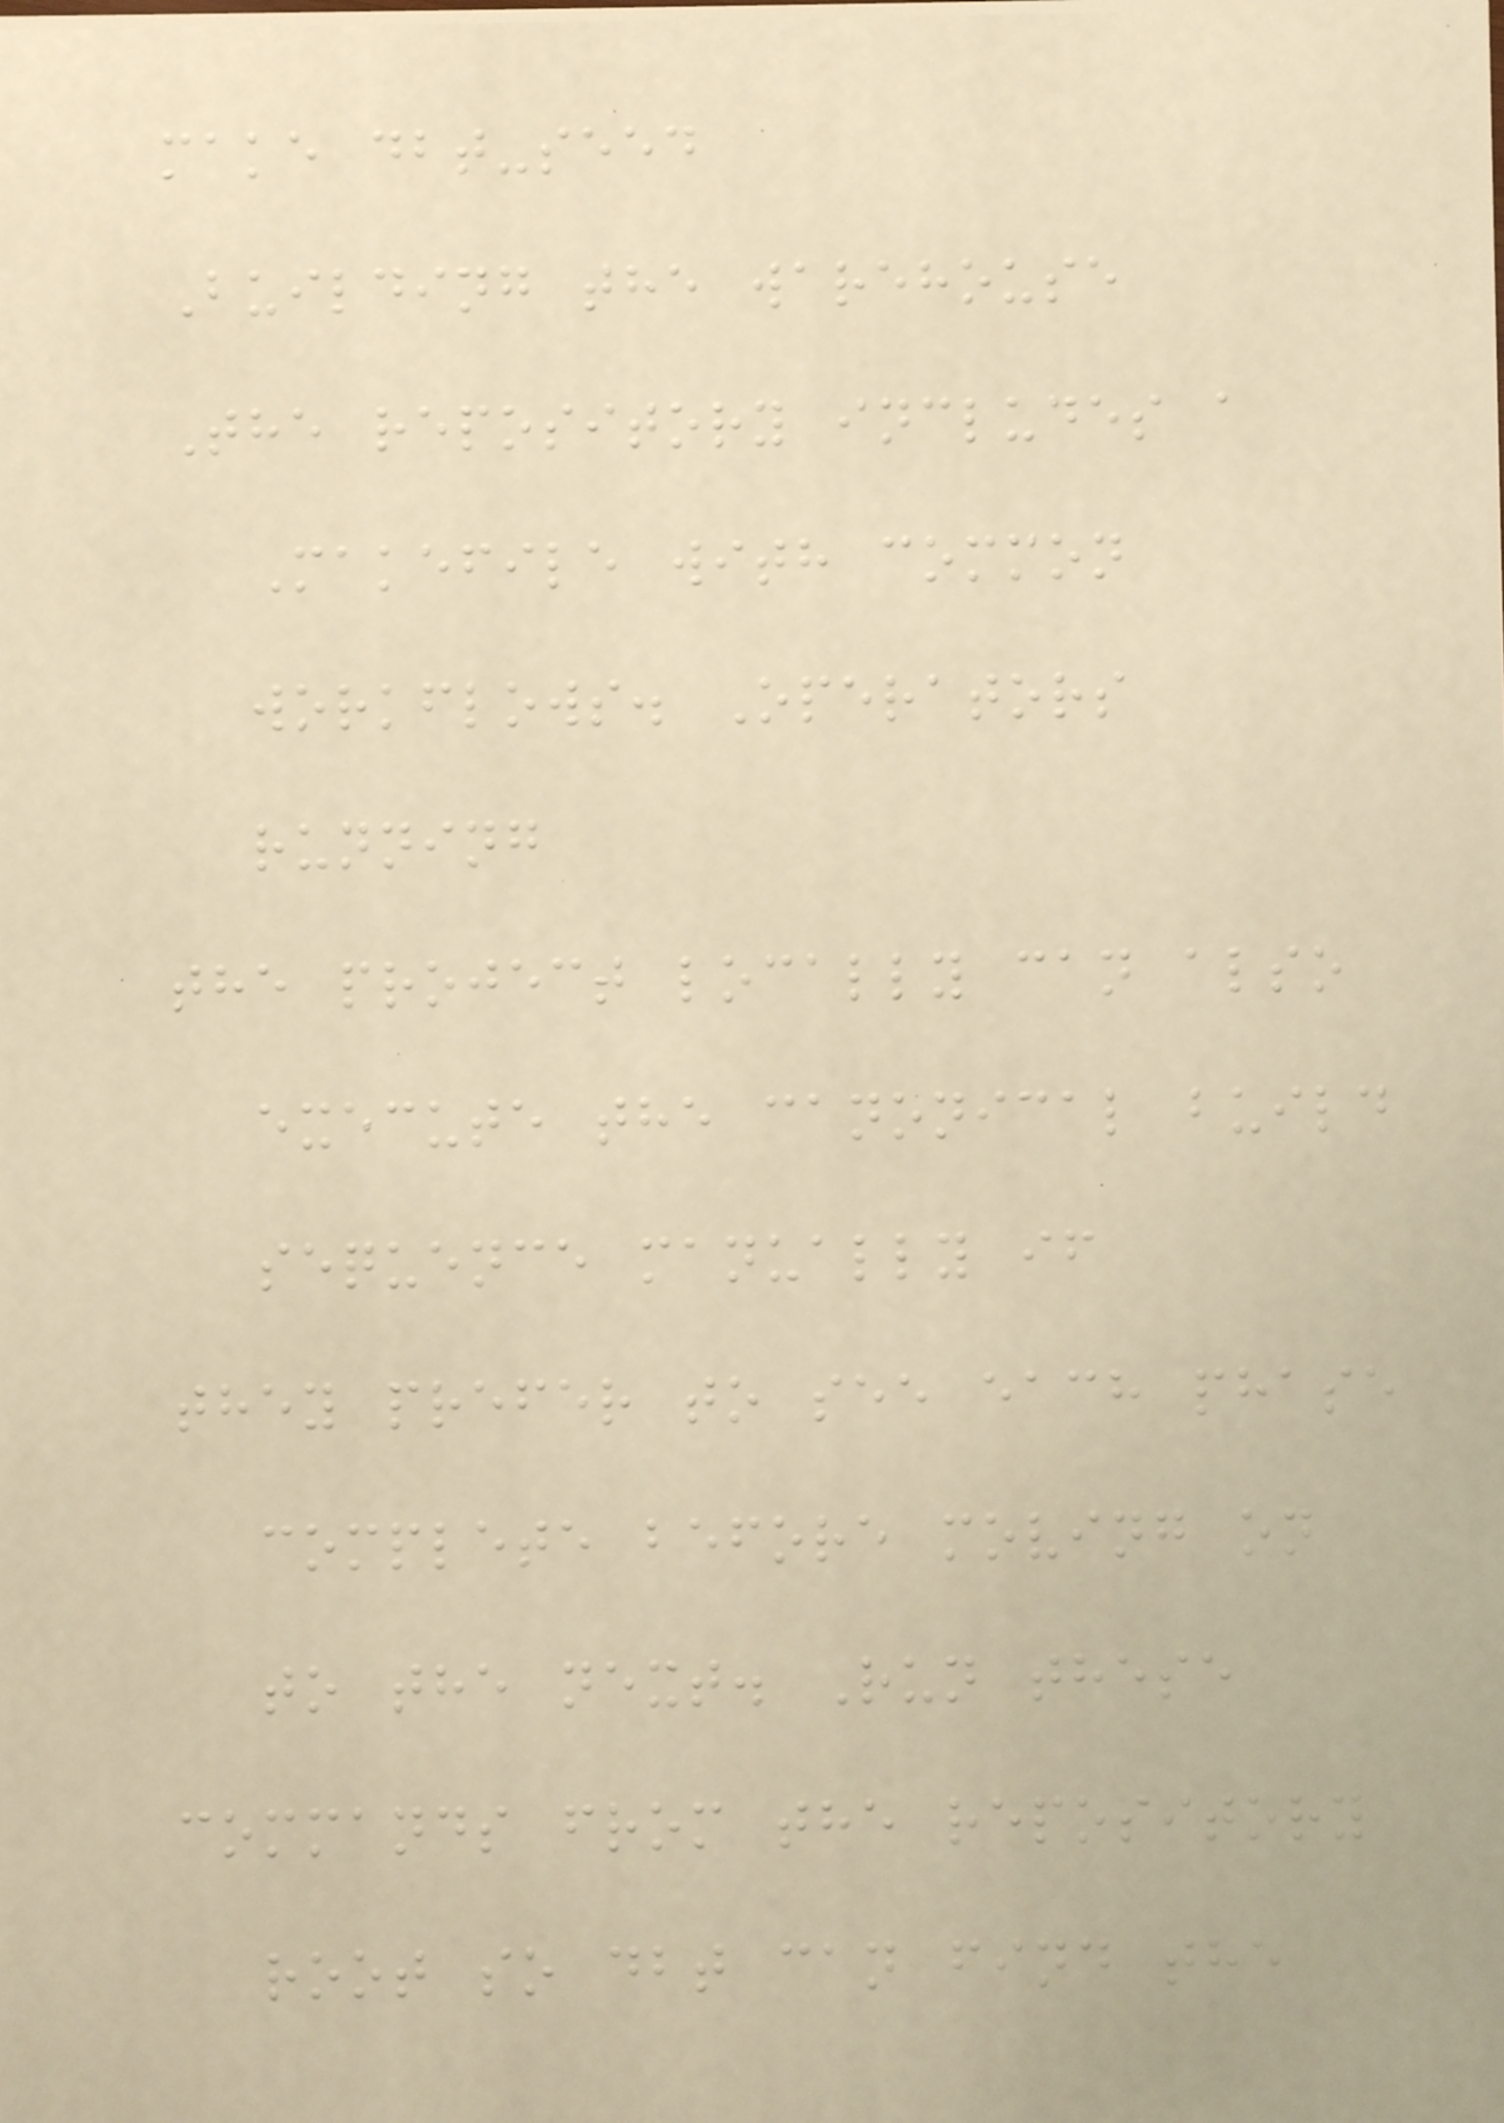make dbt-seed
Building the warehouse
The repository includes a
Makefile with common
workflows. Operators
running
the project locally can also
execute the canonical build
sequence manually if
they prefer to see each phase
complete before moving on
to the next. Run these
commands from the repository
root so dbt can find the
